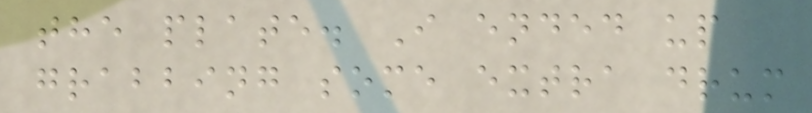the plate. I ended up
grabbing some extra drum
